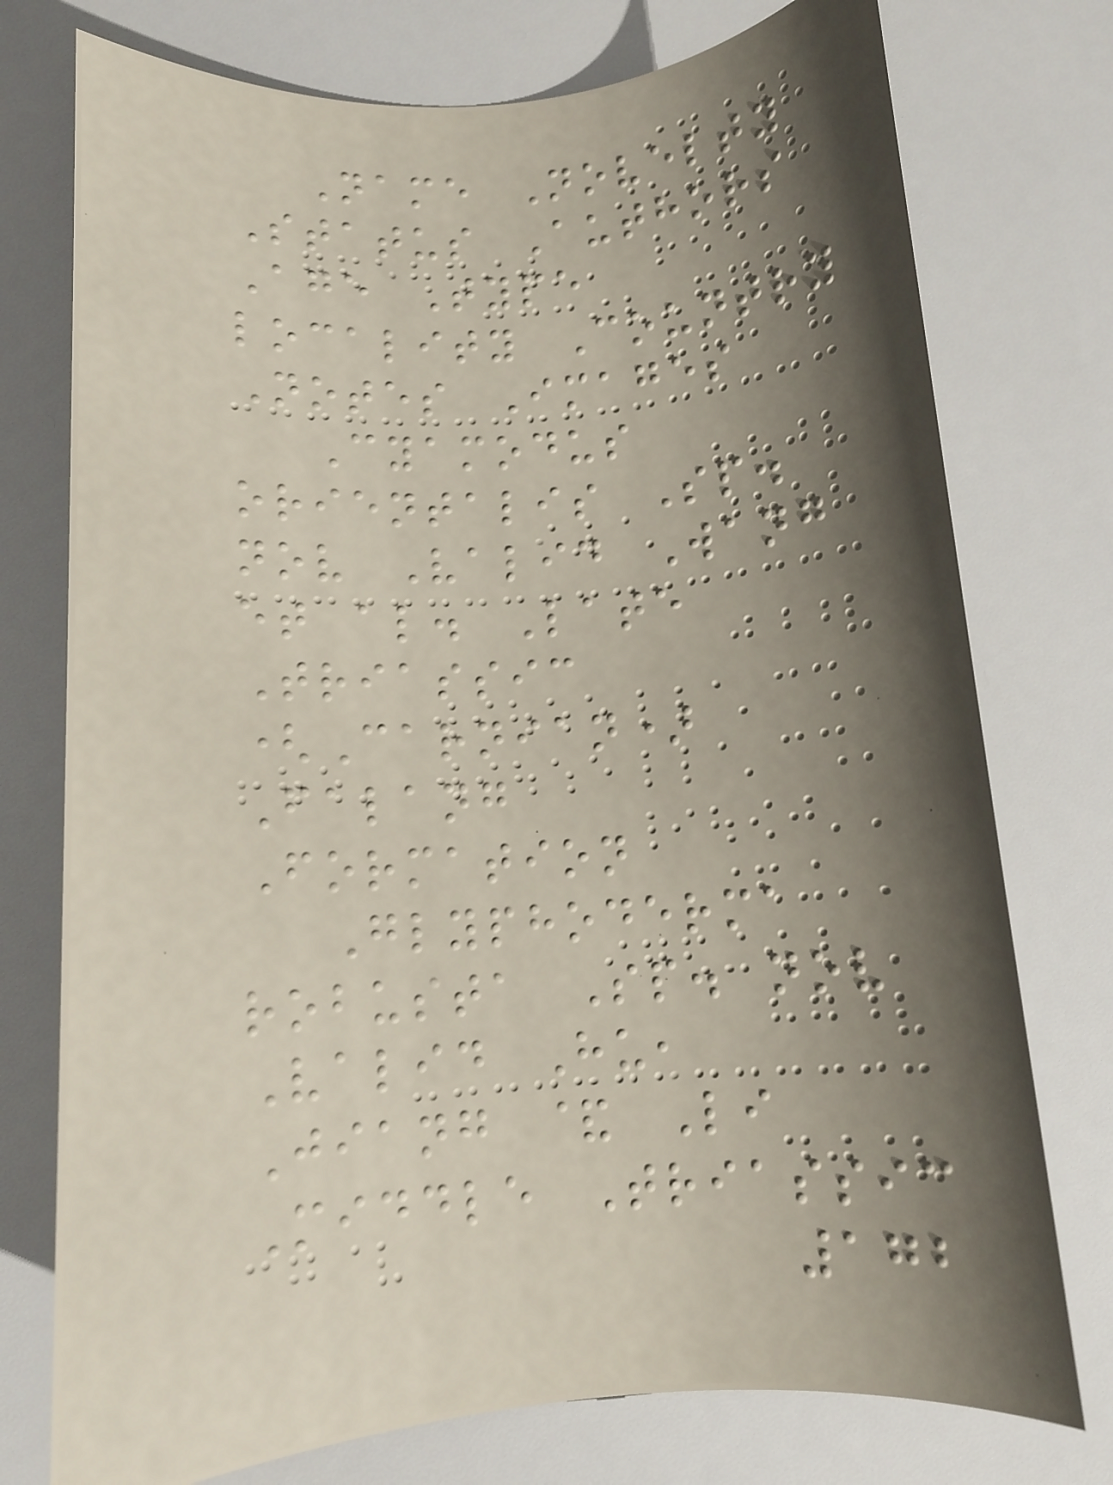Name Novelty
Status Authors
Age Type
locality Country
Notes Images
Cyamodus
orientalis Sp.
nov Valid Wang
et al. Late
Triassic
(Carnian)
Falang
Formation
Glyphoderma
robusta Sp. nov
Valid Hu,
Jiang & Li
Middle Triassic
172
